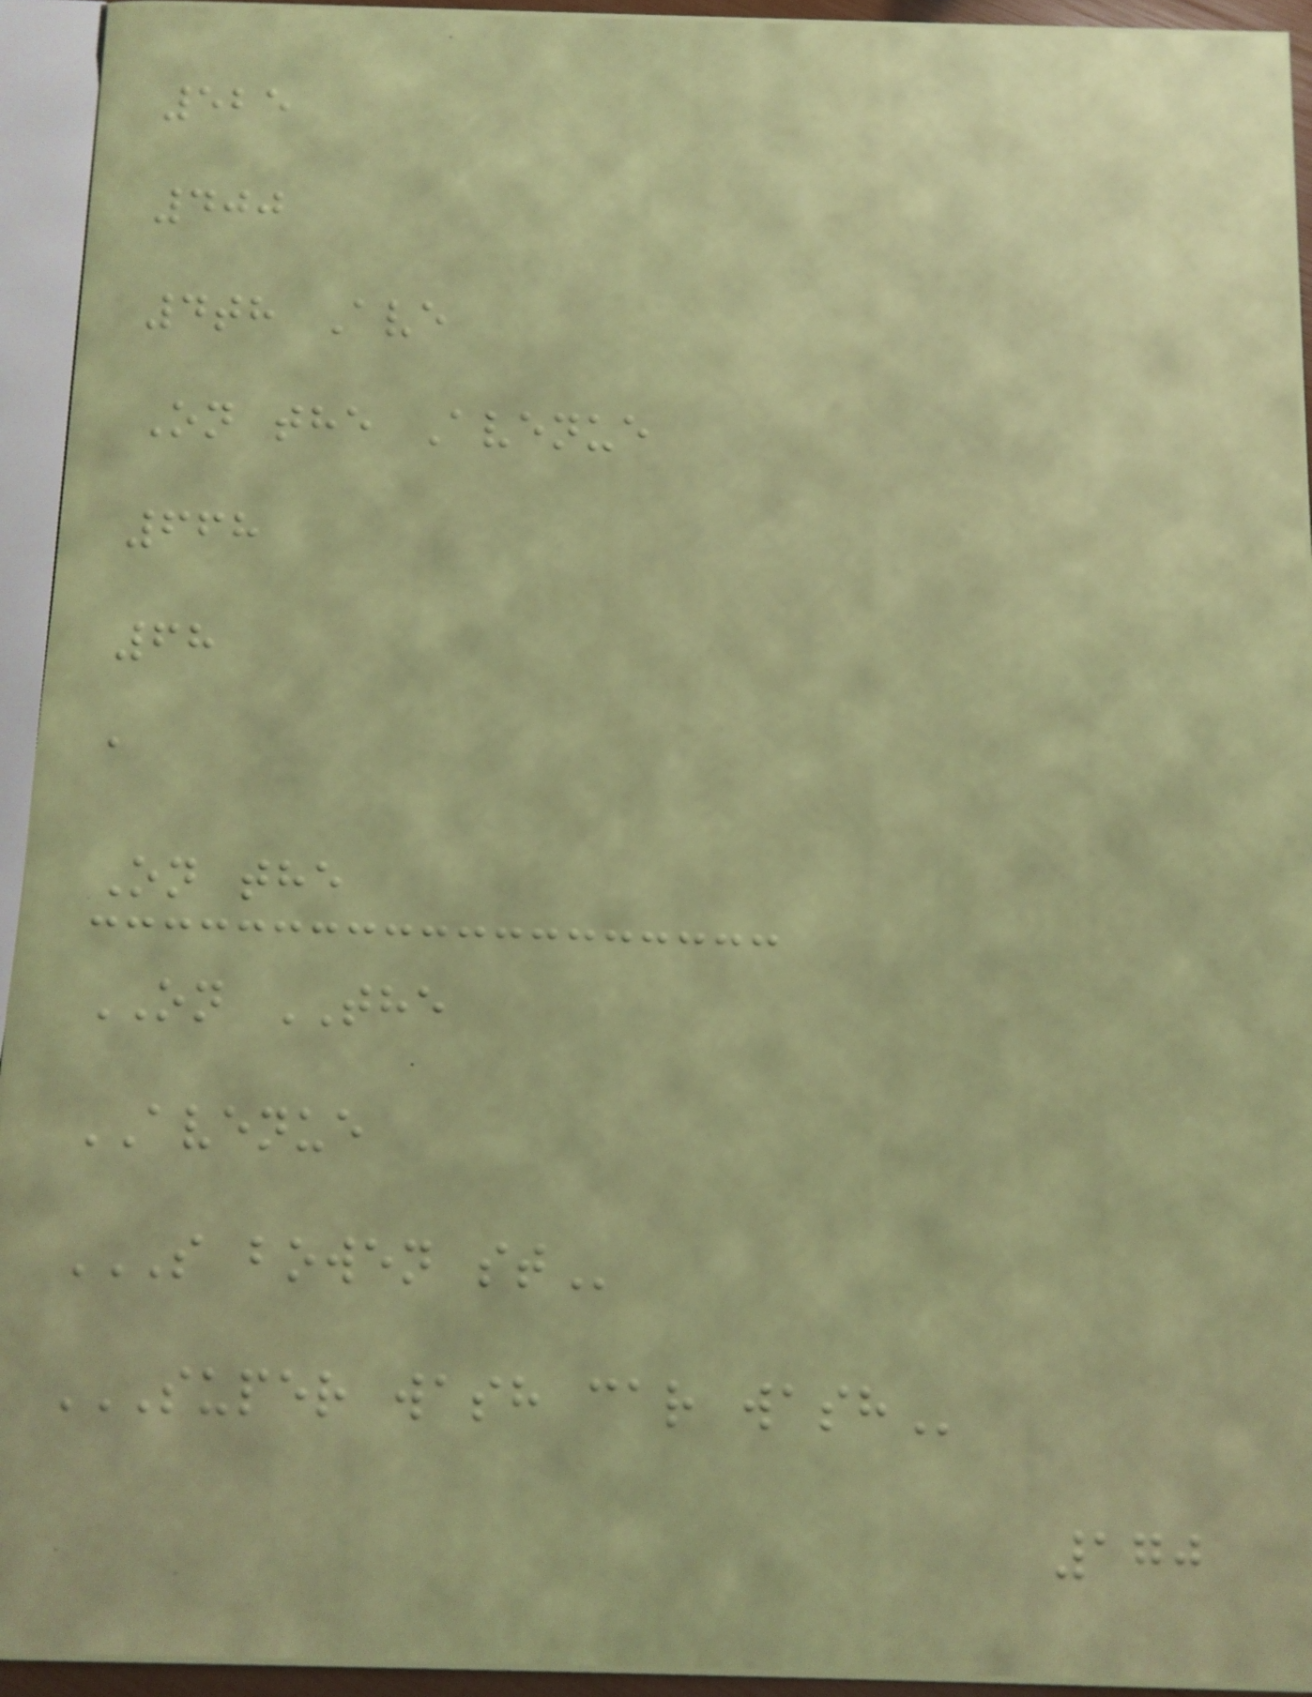525
400
4th Ave
On the Avenue
668
68
a
On the
ON THE
AVENUE
S BOWEN ST
SUPER WASH CAR WASH
170
